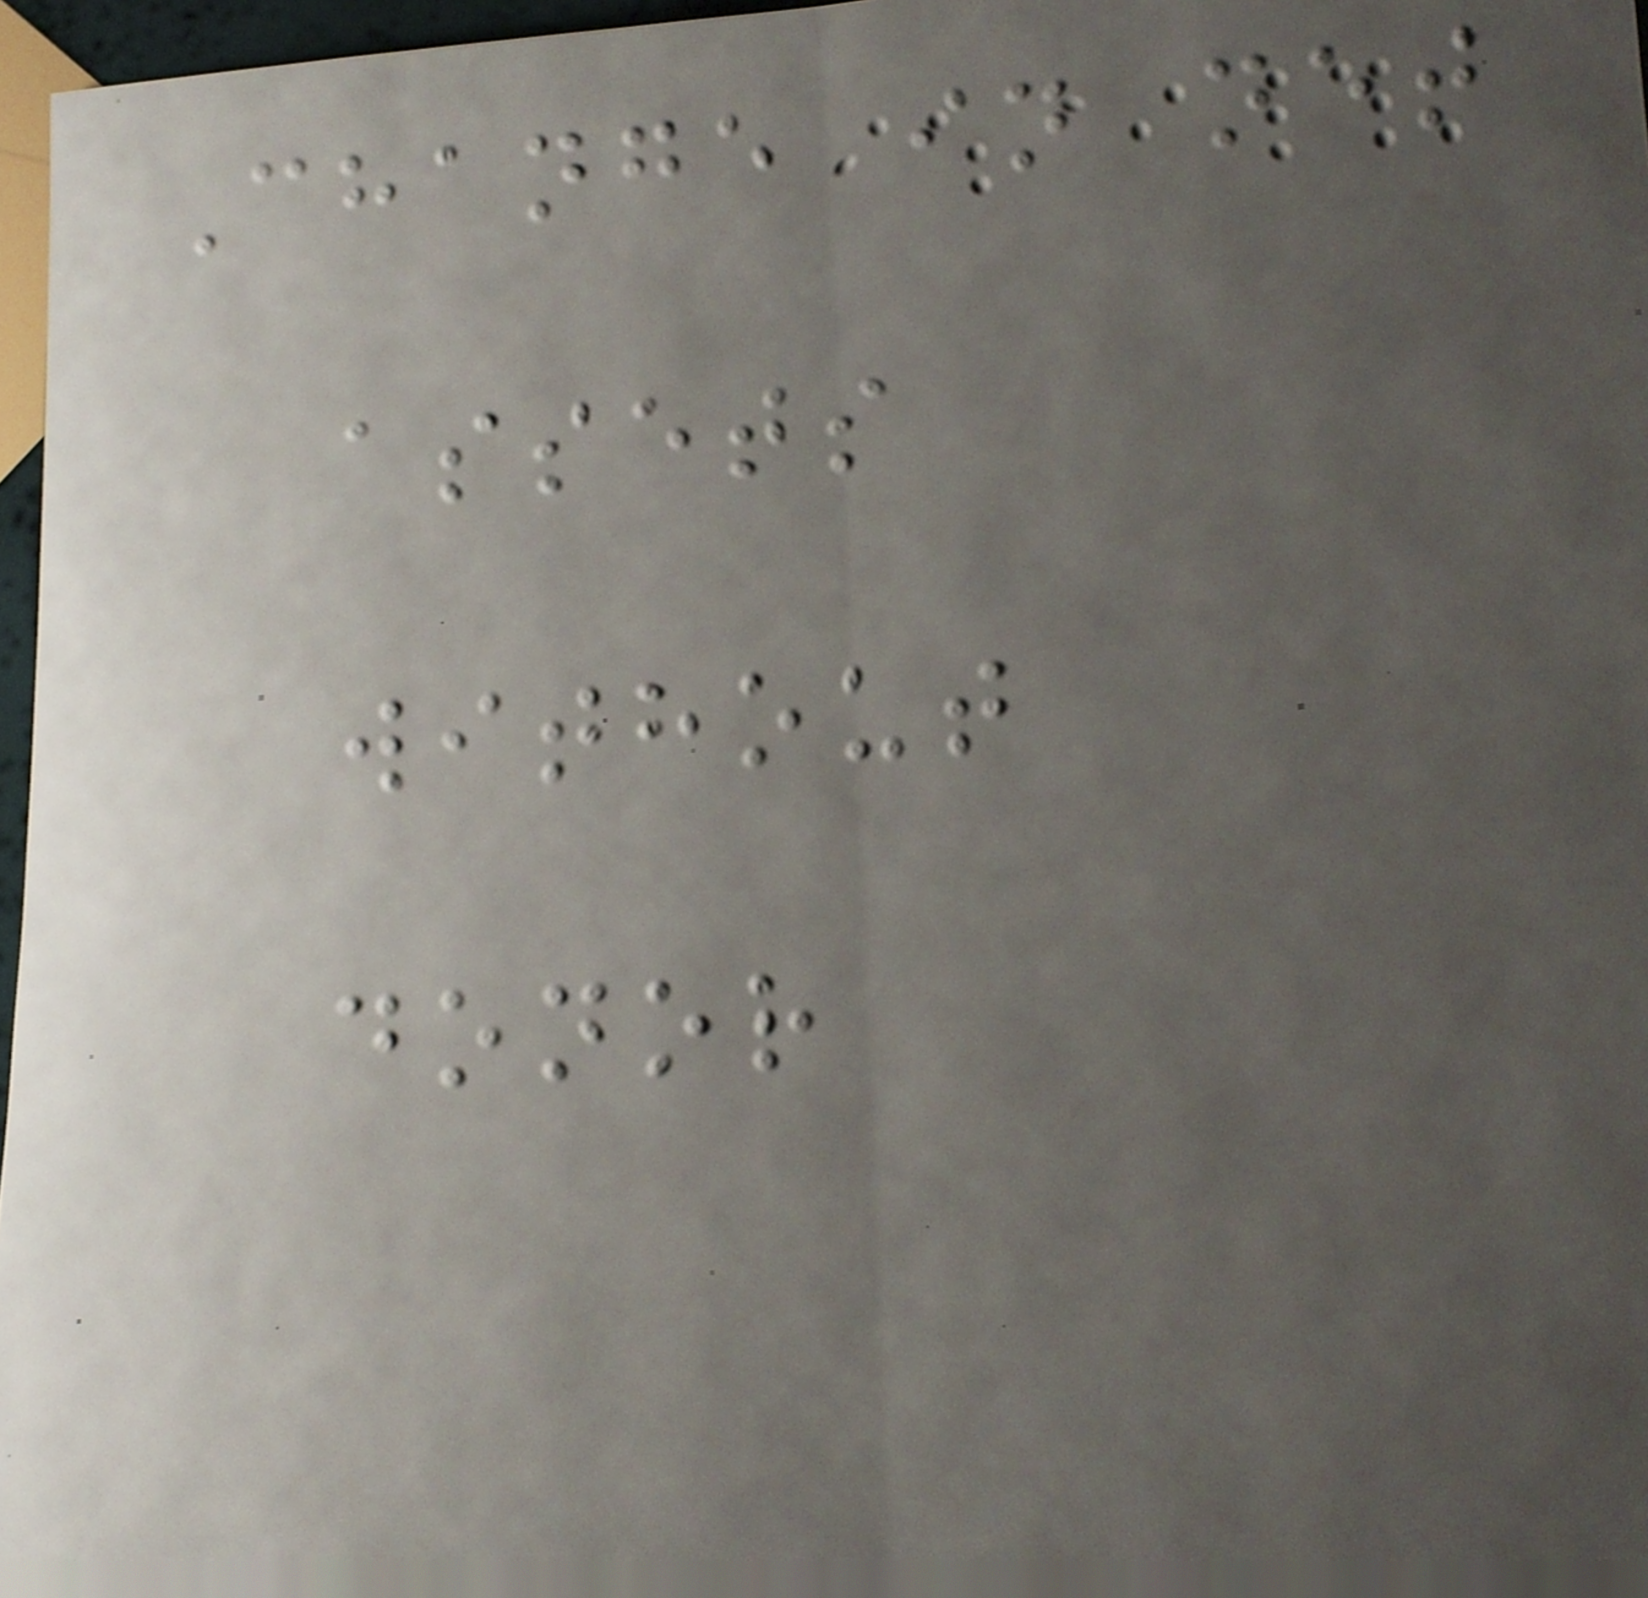Change in net
assets
without
donor
